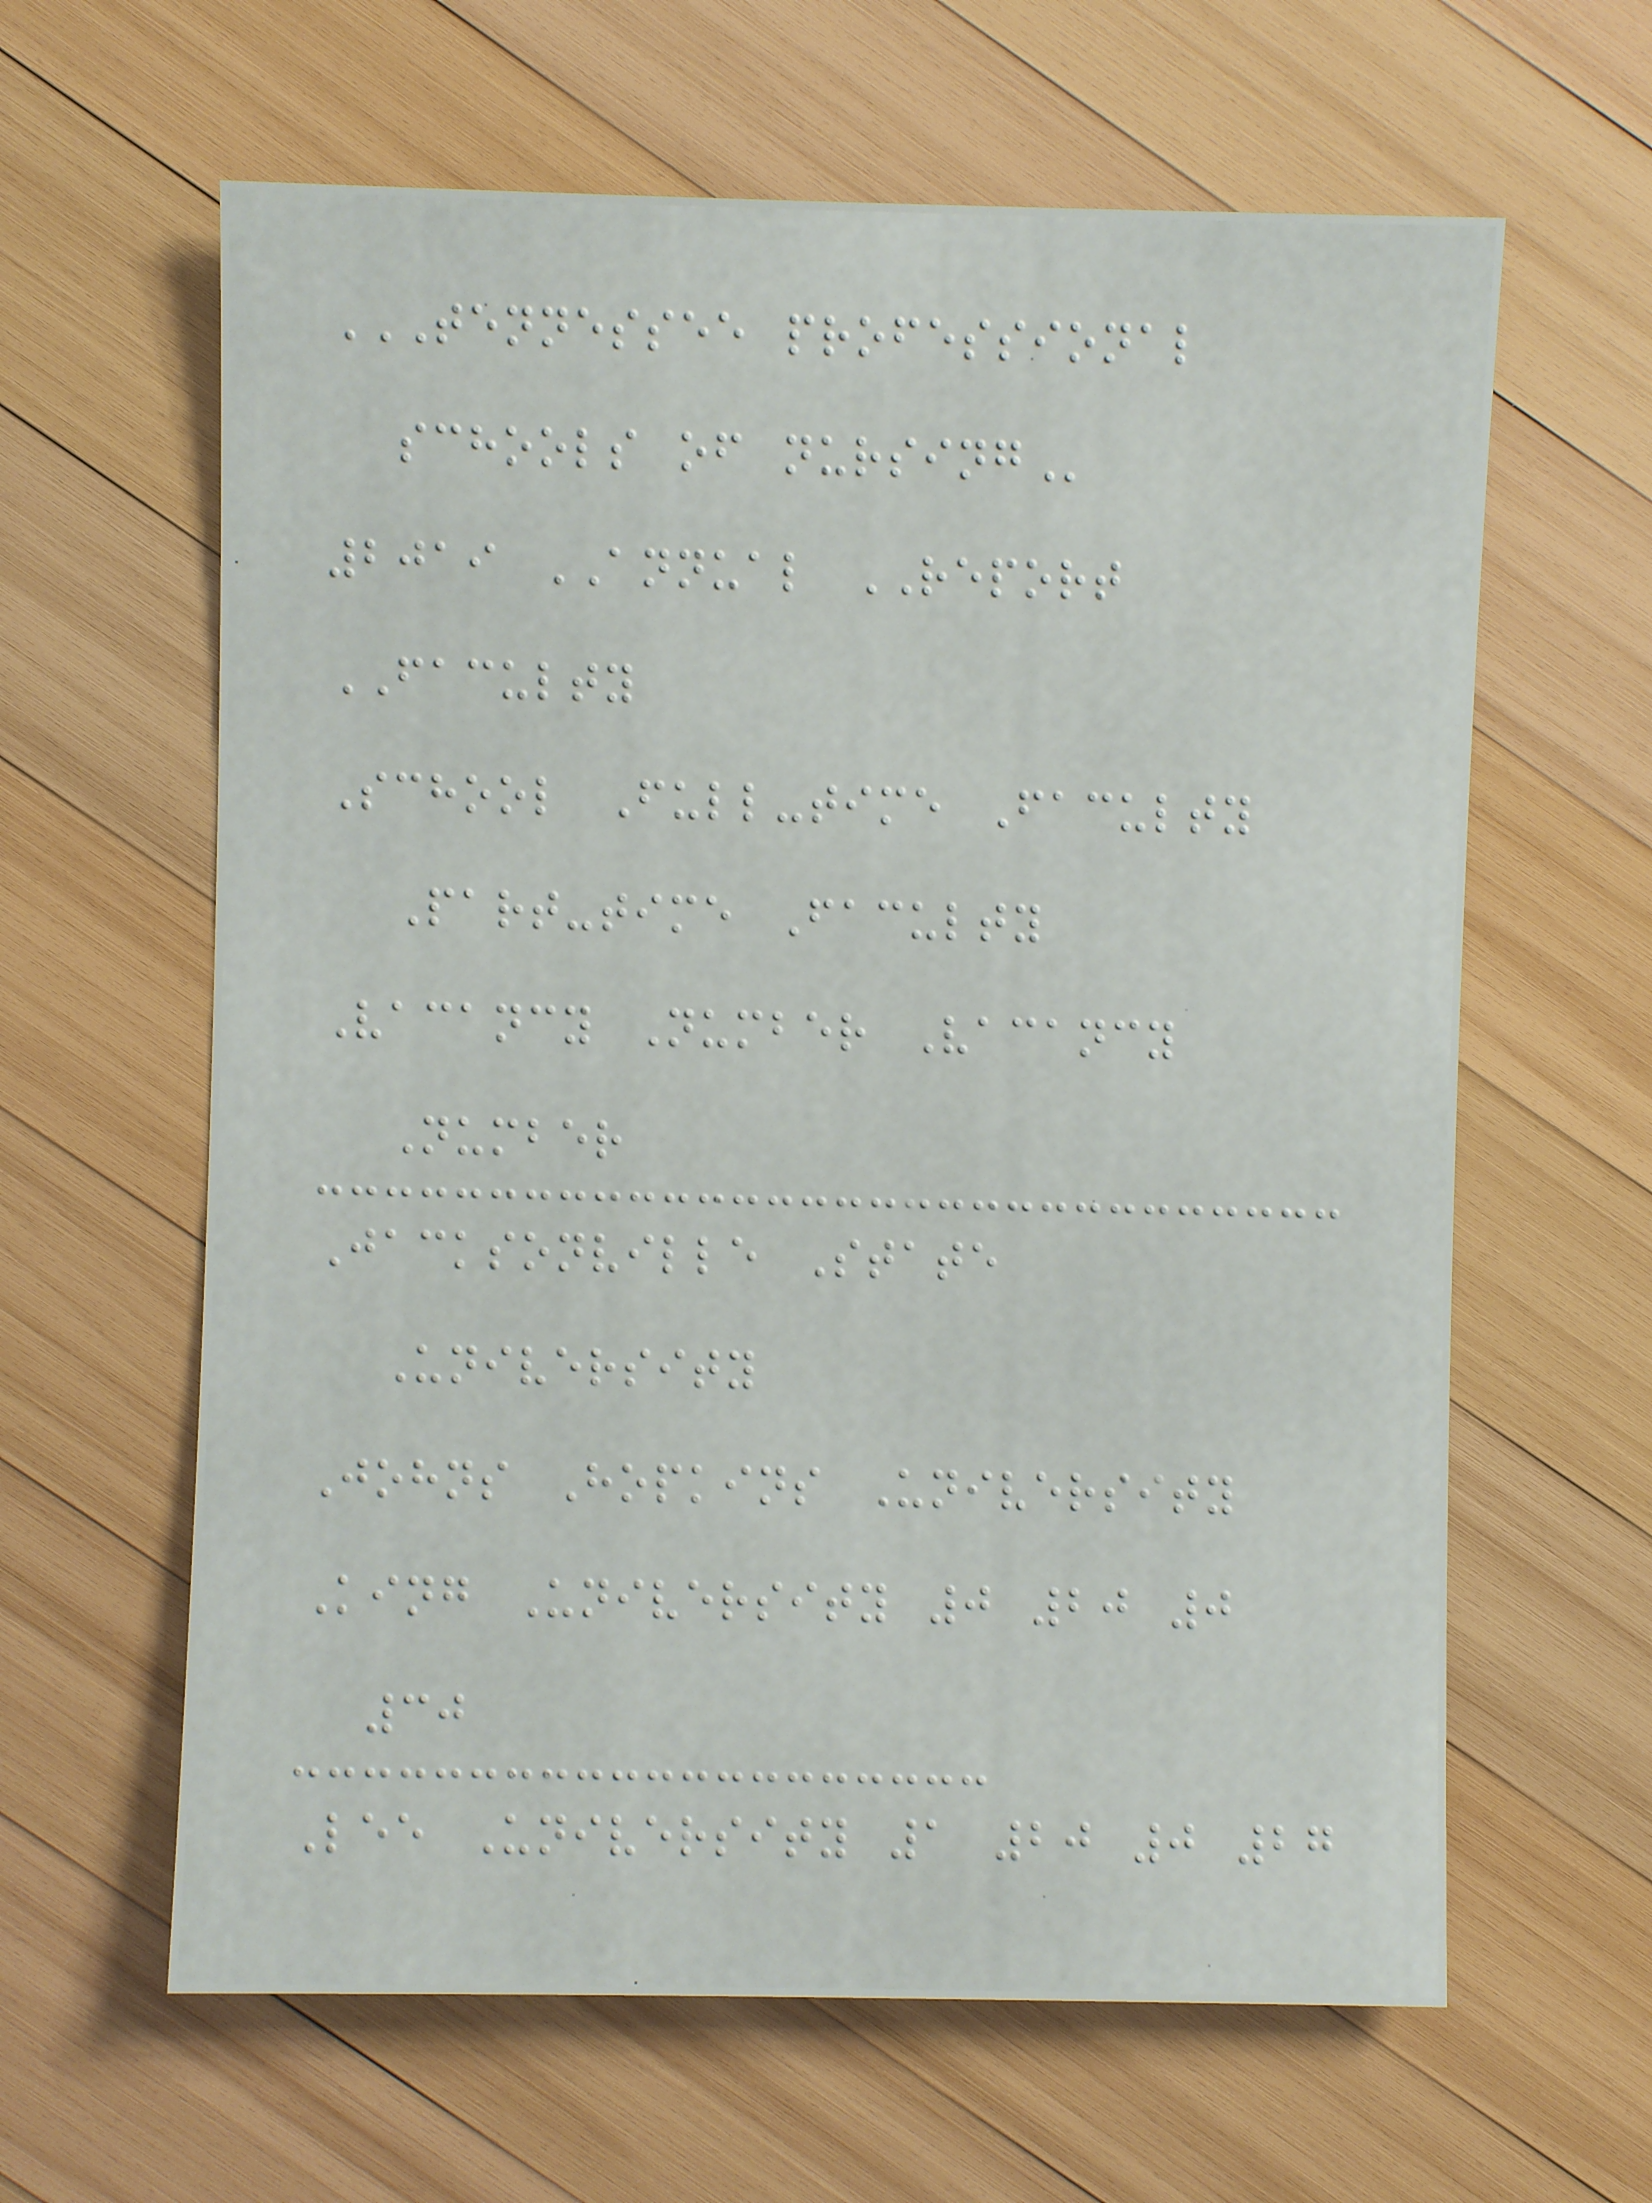TENNESSEE PROFESSIONAL
SCHOOLS OF NURSING
2019 ANNUAL REPORT
FACULTY
School Full-time Faculty
Part-time Faculty
Vacancy Number Vacancy
Number
Jacksonville State
University
Johns Hopkins University
King University 0 20 0
30
Lee University 1 20 0 27
